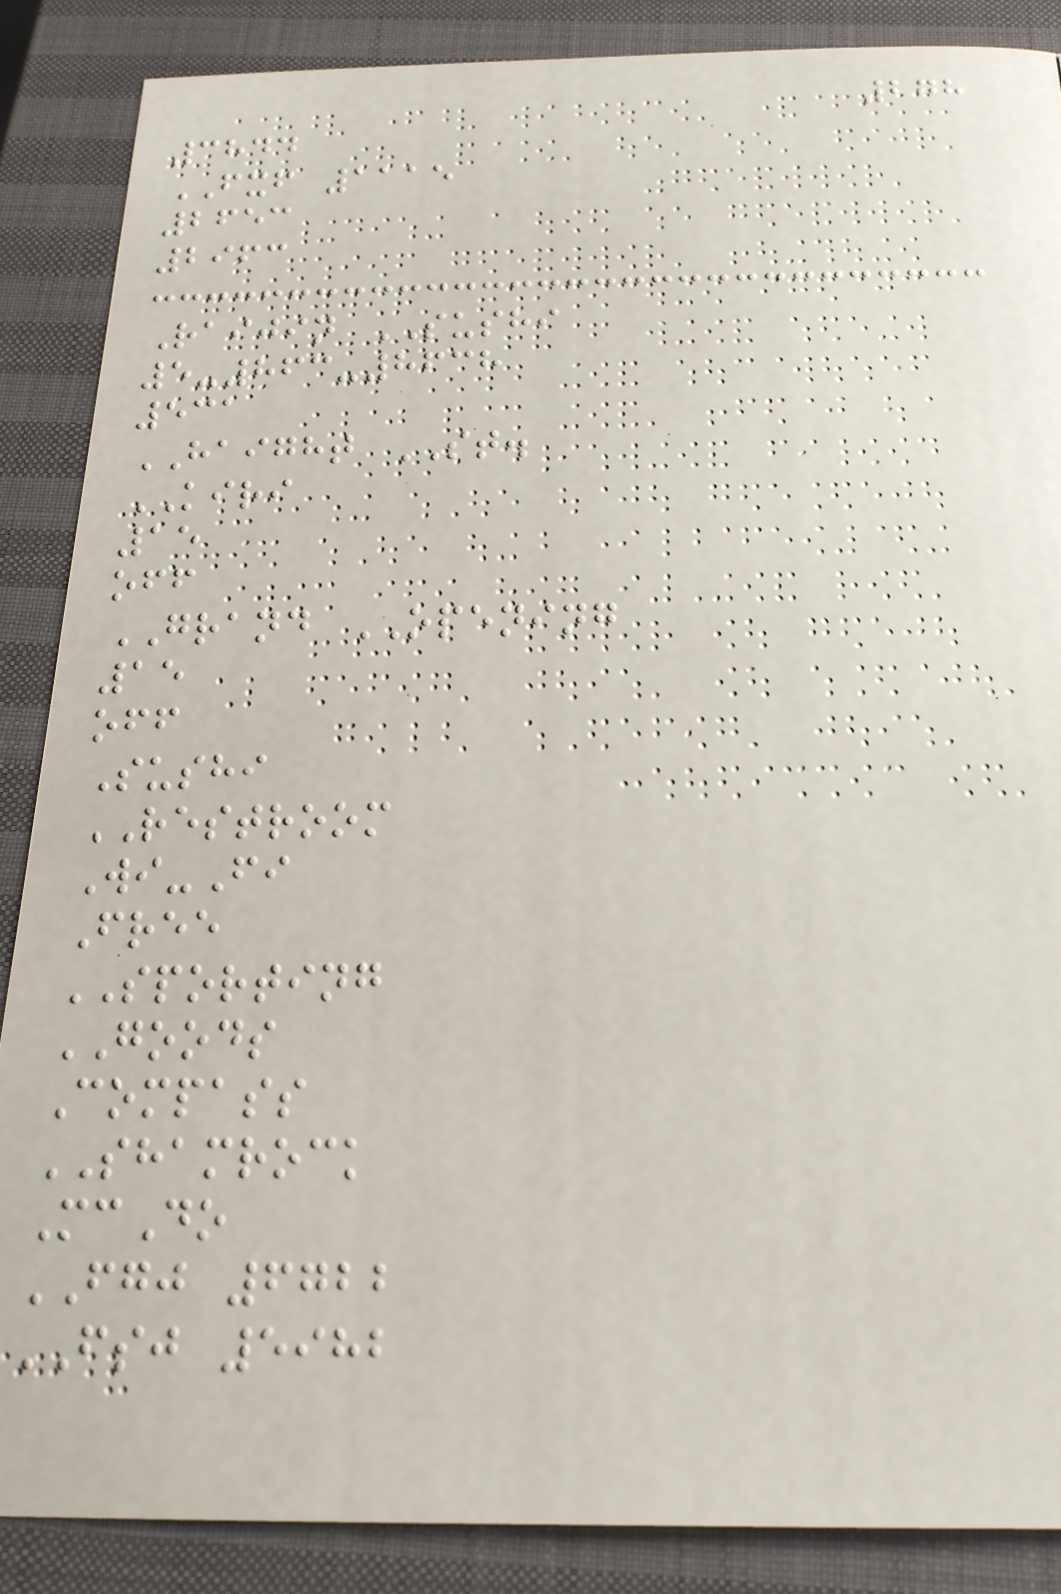278
3844
FXF 1115
2653
2963
Raijin SUSHI
5-863-8638
531
HAIGHT ST.
KIRI
15
off
GRAND OPENING
15
off
Sushi
RESTROOM
Wi-Fi
Free
SPORTING
GOODS
Compass
SHAMROCK
McDo
FGJ 6722
FSJ 5982
